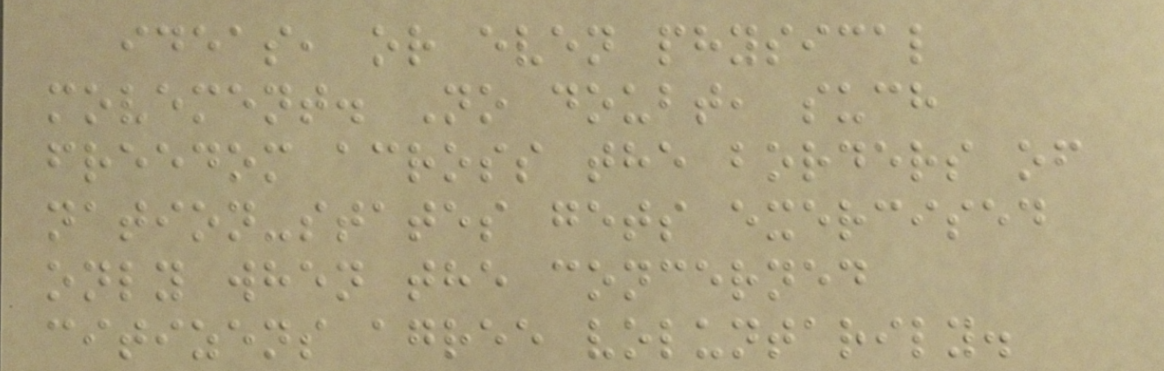ideas, or even physical
movement. No doubt, such
freedom across the borders of
nation-states gets exercised
only when the concerned
citizens agree voluntarily.
